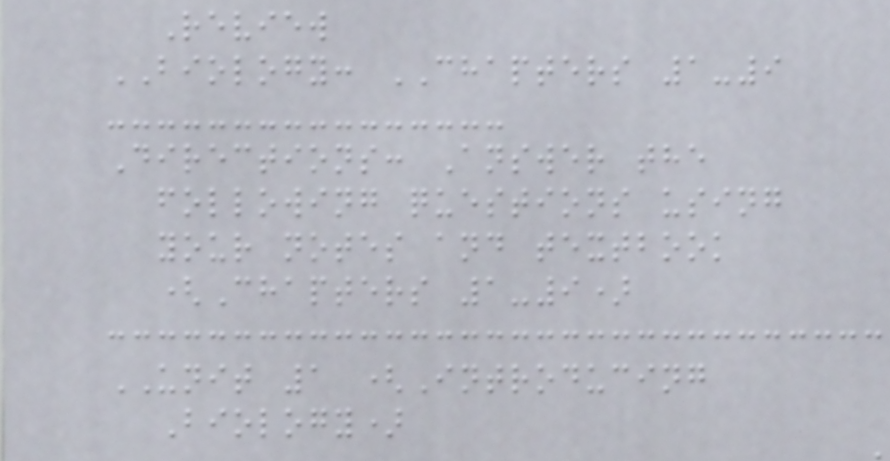Review
BIOLOGY: CHAPTERS 1-9
Directions: Answer the
following questions using
your notes and textbook
(Chapters 1-9)
UNIT 1 (Introducing
Biology)
